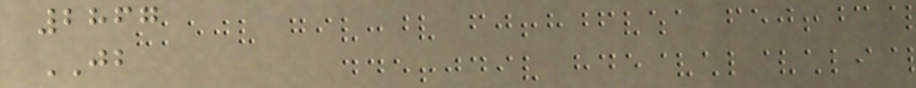2867
JB
